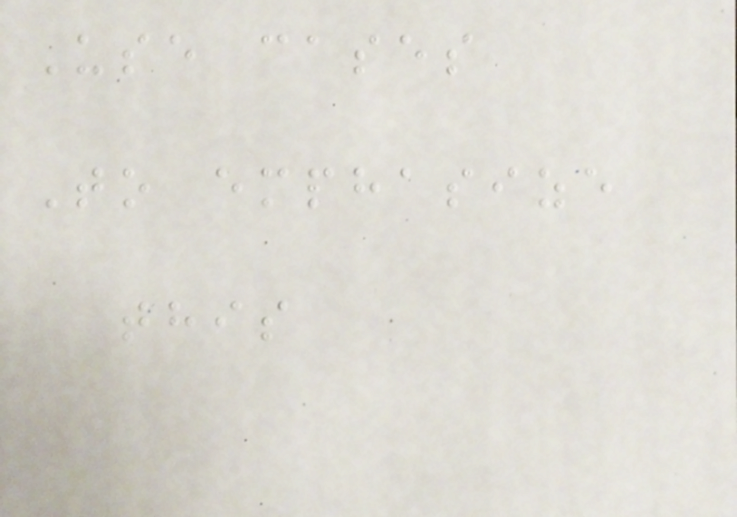Use cases
To emphasize
this
